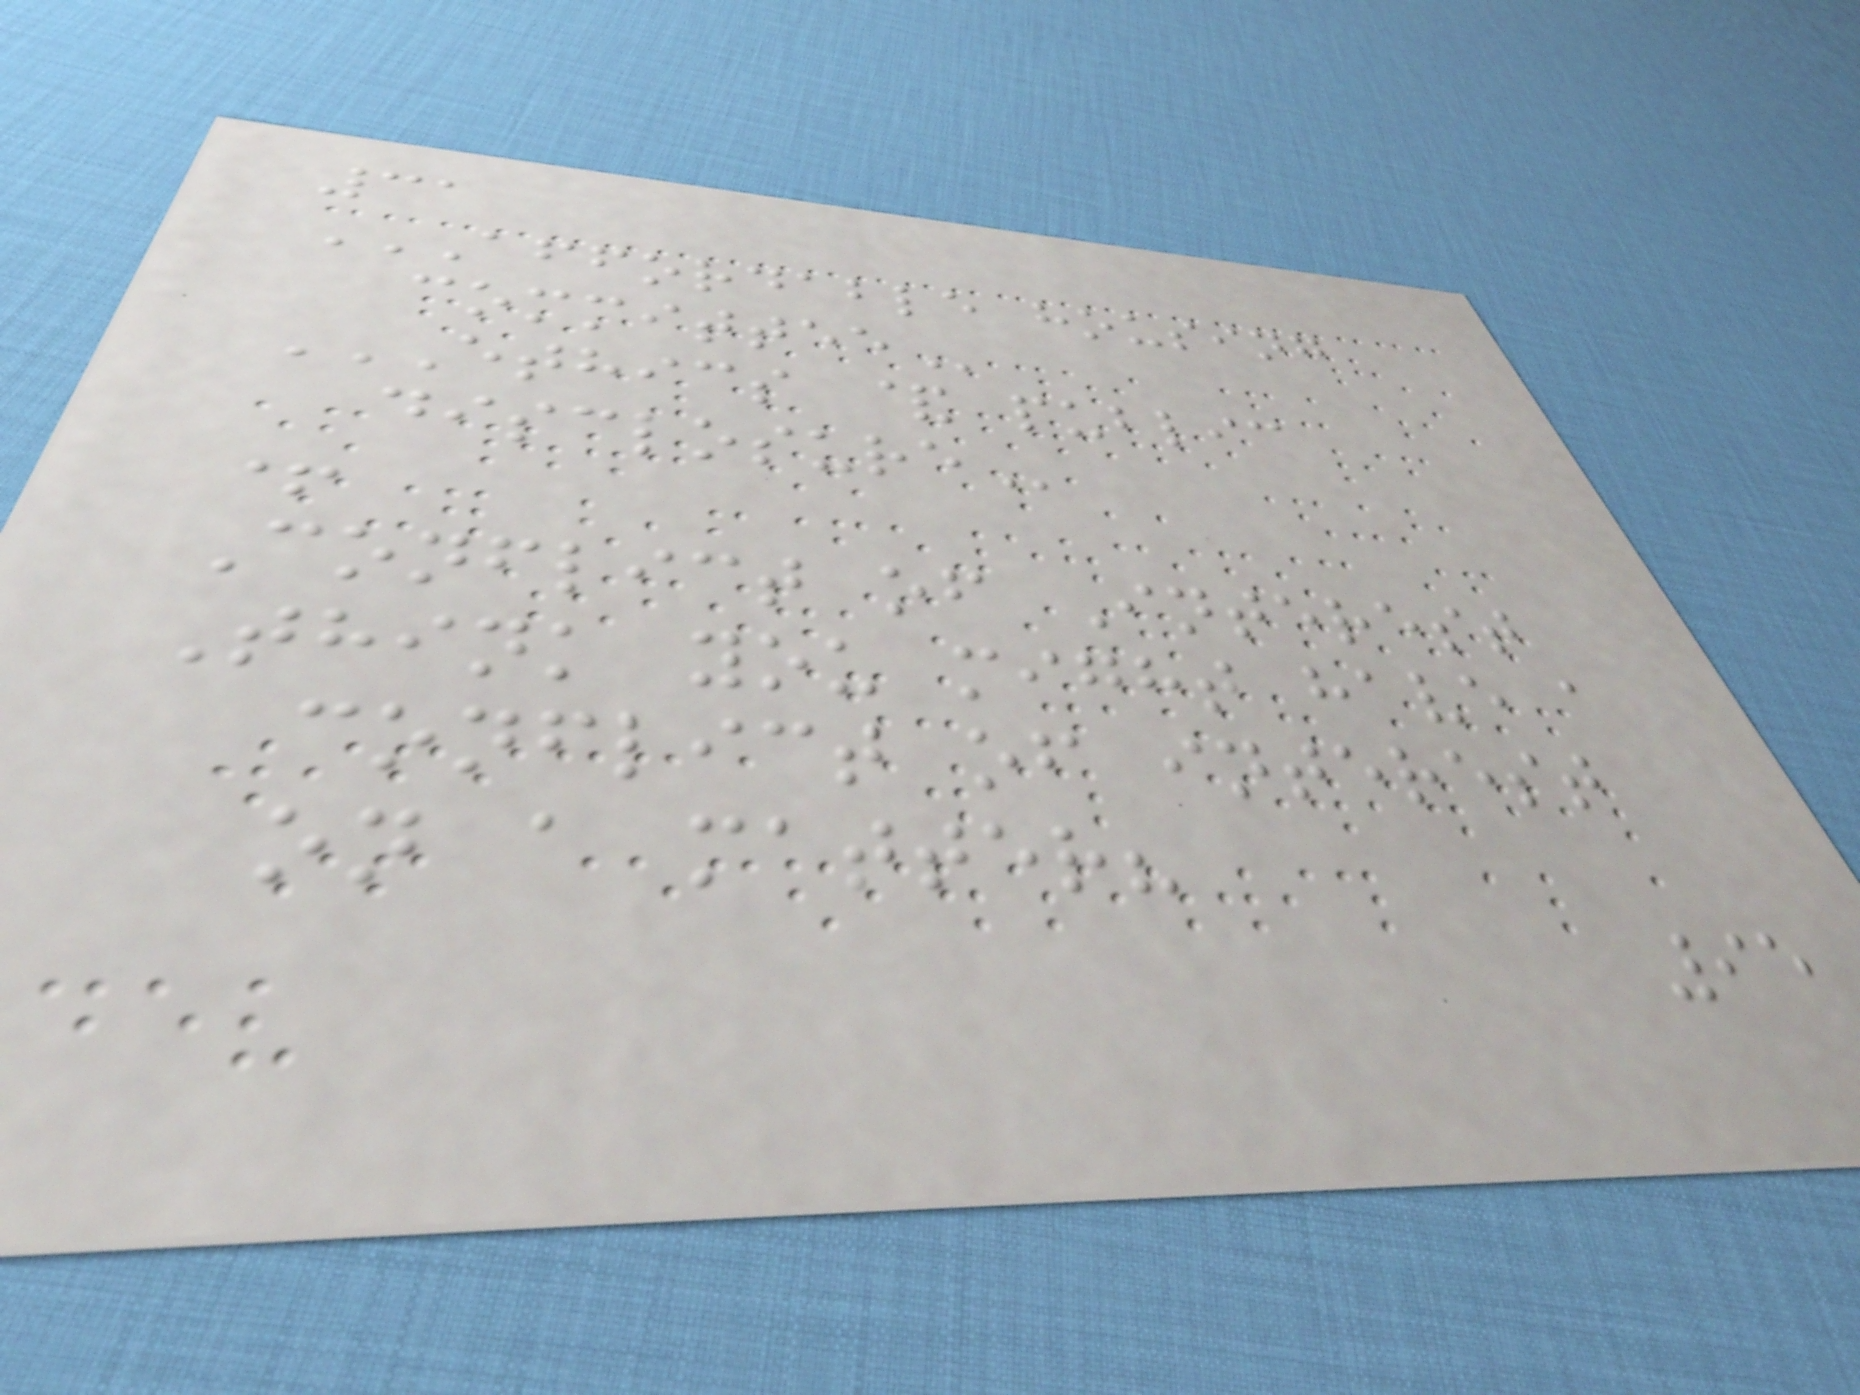31
AFFORDABLE HOUSING
COMMITTEE
ETHICS & PUBLIC
DISCLOSURE
+
Conflict of Interest
Think you might have a
conflict of interest
on a matter?
95
